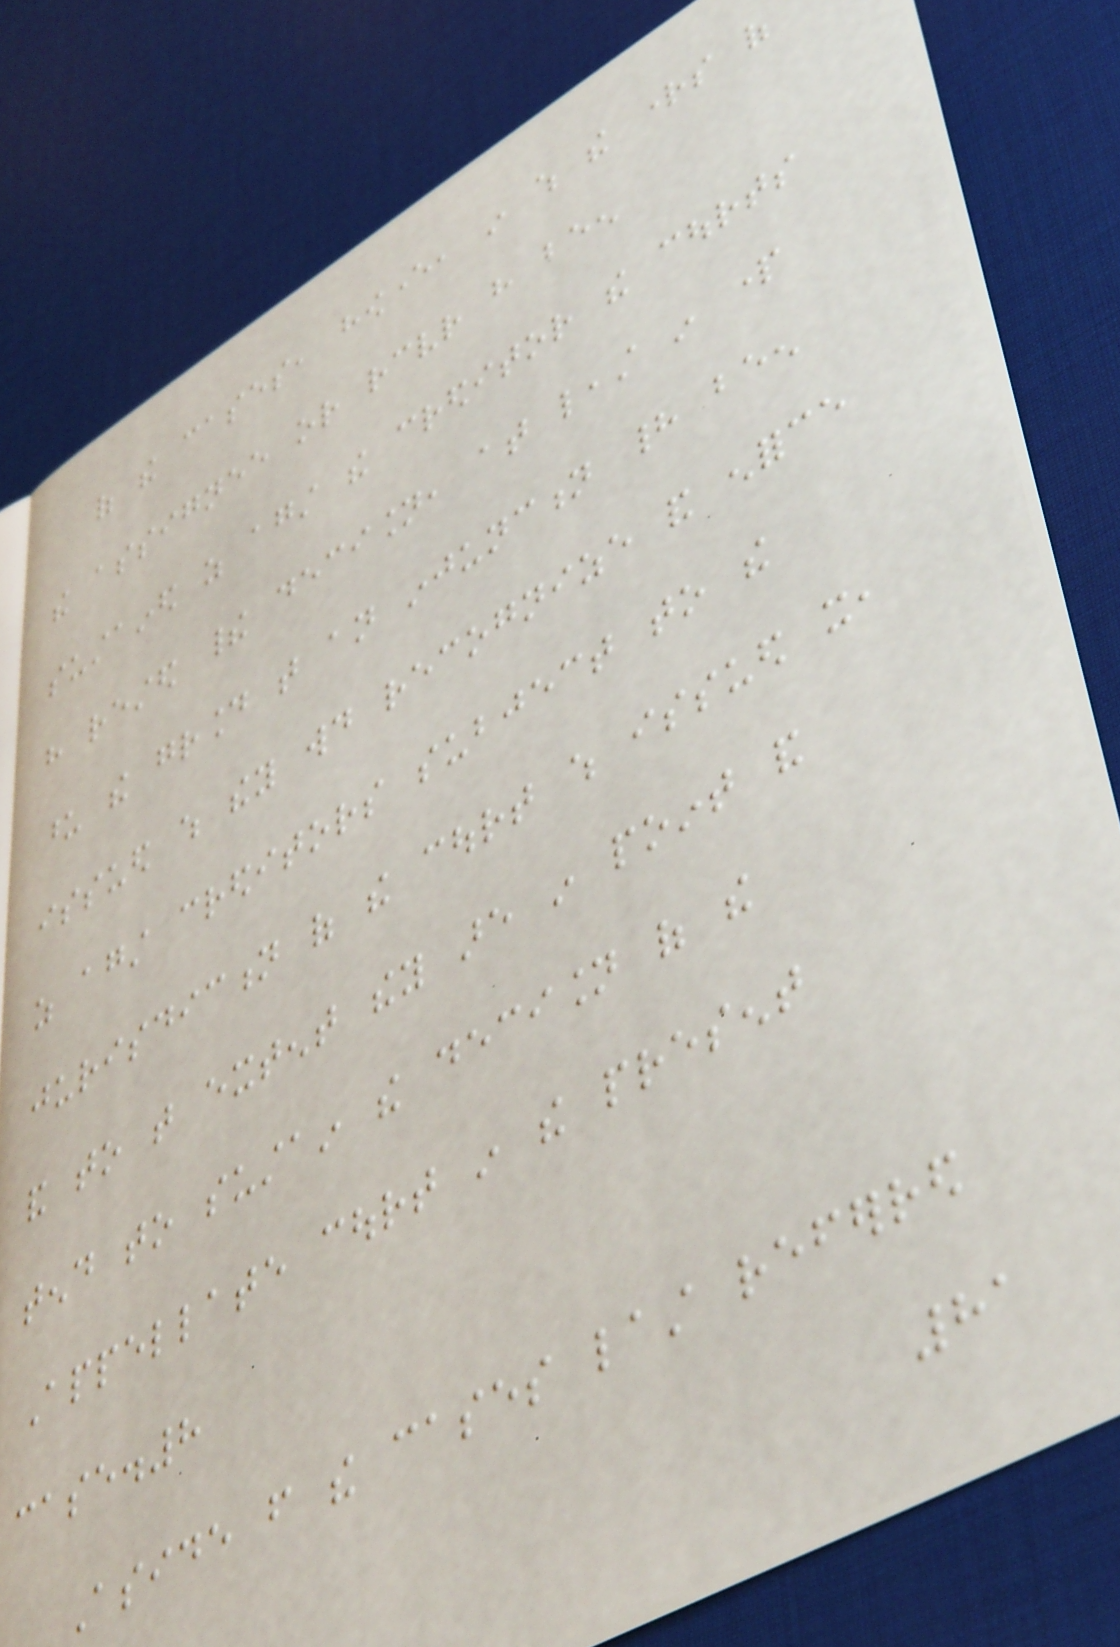of the cases, however, in which the rights of
the assignee or receiver have been
sustained as against the creditor the courts
have rested their decision, at least in part
upon the ground that an injunction had been
issued which they would recognize and enforce
as against creditors subject to the
jurisdiction of the court which issued it,
and to that extent they are in point and
tend to sustain the decision of the
Appellate court in the present
case.8
Aside from the cases last referred
81
